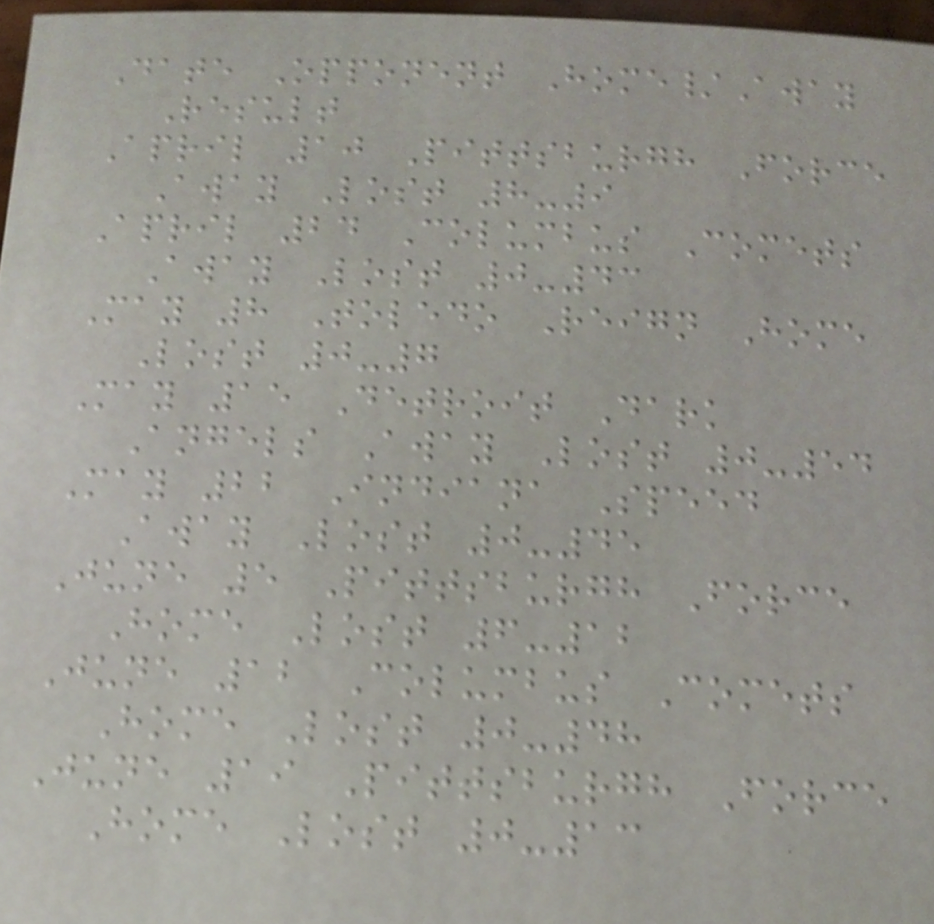Date Opponent Home/Away
Result
April 10 Pittsburgh Force
Away Lost 8-9
April 24 Columbus Comets
Away Lost 0-43
May 8 Toledo Reign Home
Lost 0-7
May 15 Detroit Dark
Angels Away Lost 0-54
May 22 Indiana Speed
Away Lost 0-45
June 5 Pittsburgh Force
Home Lost 6-12
June 12 Columbus Comets
Home Lost 0-48
June 19 Pittsburgh Force
Home Lost 0-13
